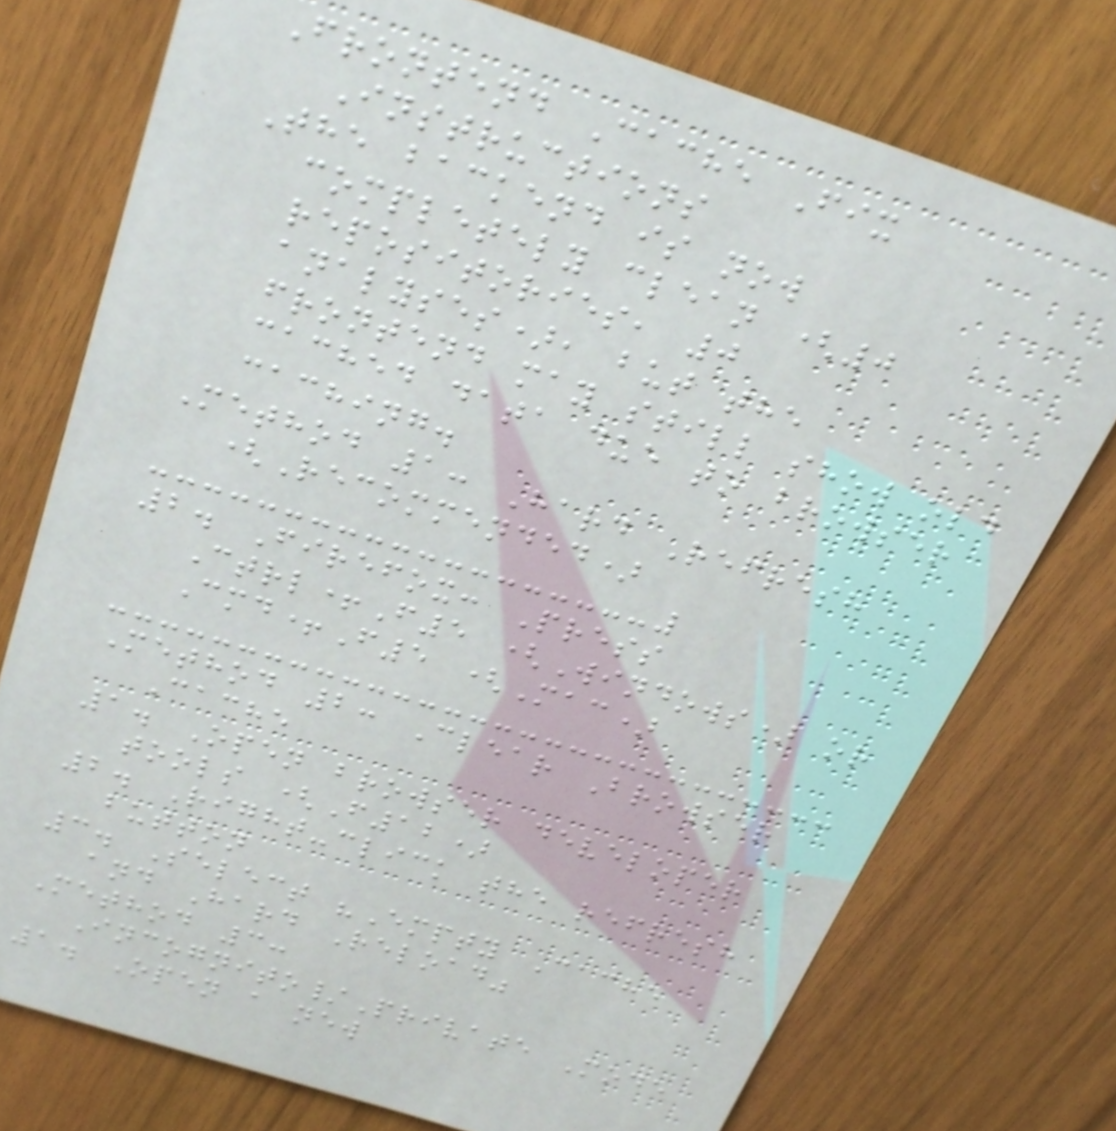Frontend Cache Fix
Instructions
The backend is now
completely clean (0
repositories, 0
analyses), but the
frontend may still show old
cached data due to browser
caching.
Method 1: Hard Refresh
(Recommended)
2. Firefox: Press
Ctrl+F5 (Windows) or
Cmd+F5 (Mac)
Method 2: Clear Browser
Cache
1. Open browser developer
tools (F12)
2. Right-click the refresh
button
3. Select "Empty Cache
and Hard Reload"
Method 3:
Incognito/Private Mode
1. Open a new
